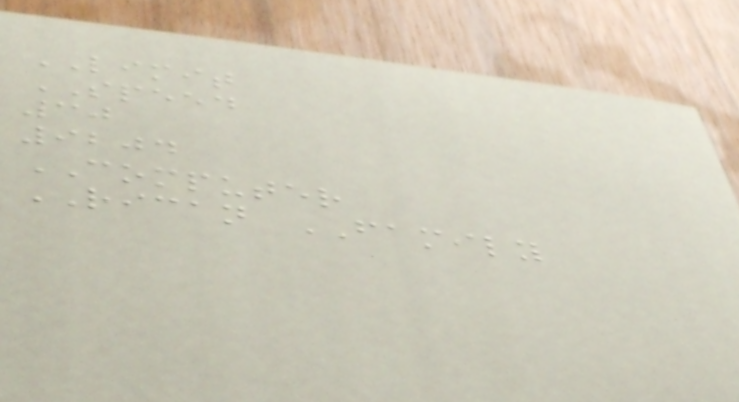LIMIT
SPEED
30
9204
COMPUTER
RICAN FAMILY
